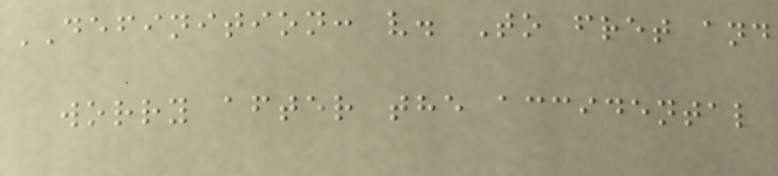DEFINITION: v. To fret and
worry after the accidental
